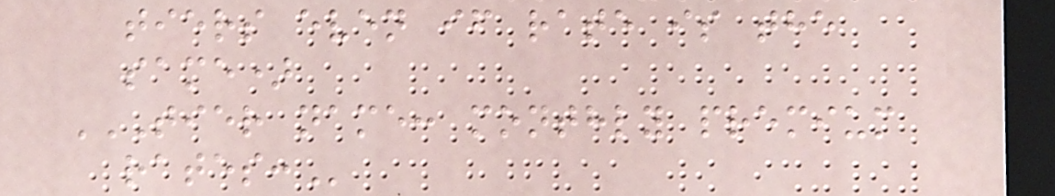tiers even if rate is the
same)
TIER NAME: MONTHLY PREMIUM
RATES:
